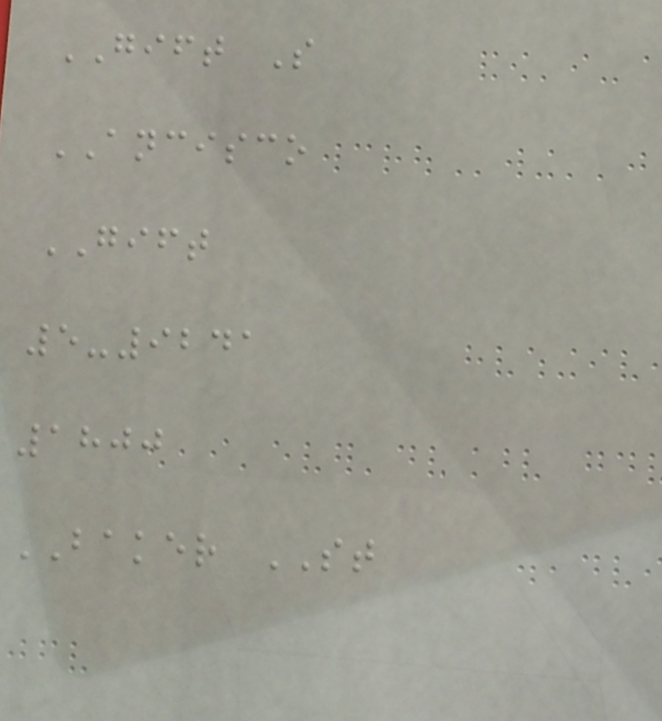GIFT S
ANCISCO
GIFT
5-9241
1800
BAKER ST
